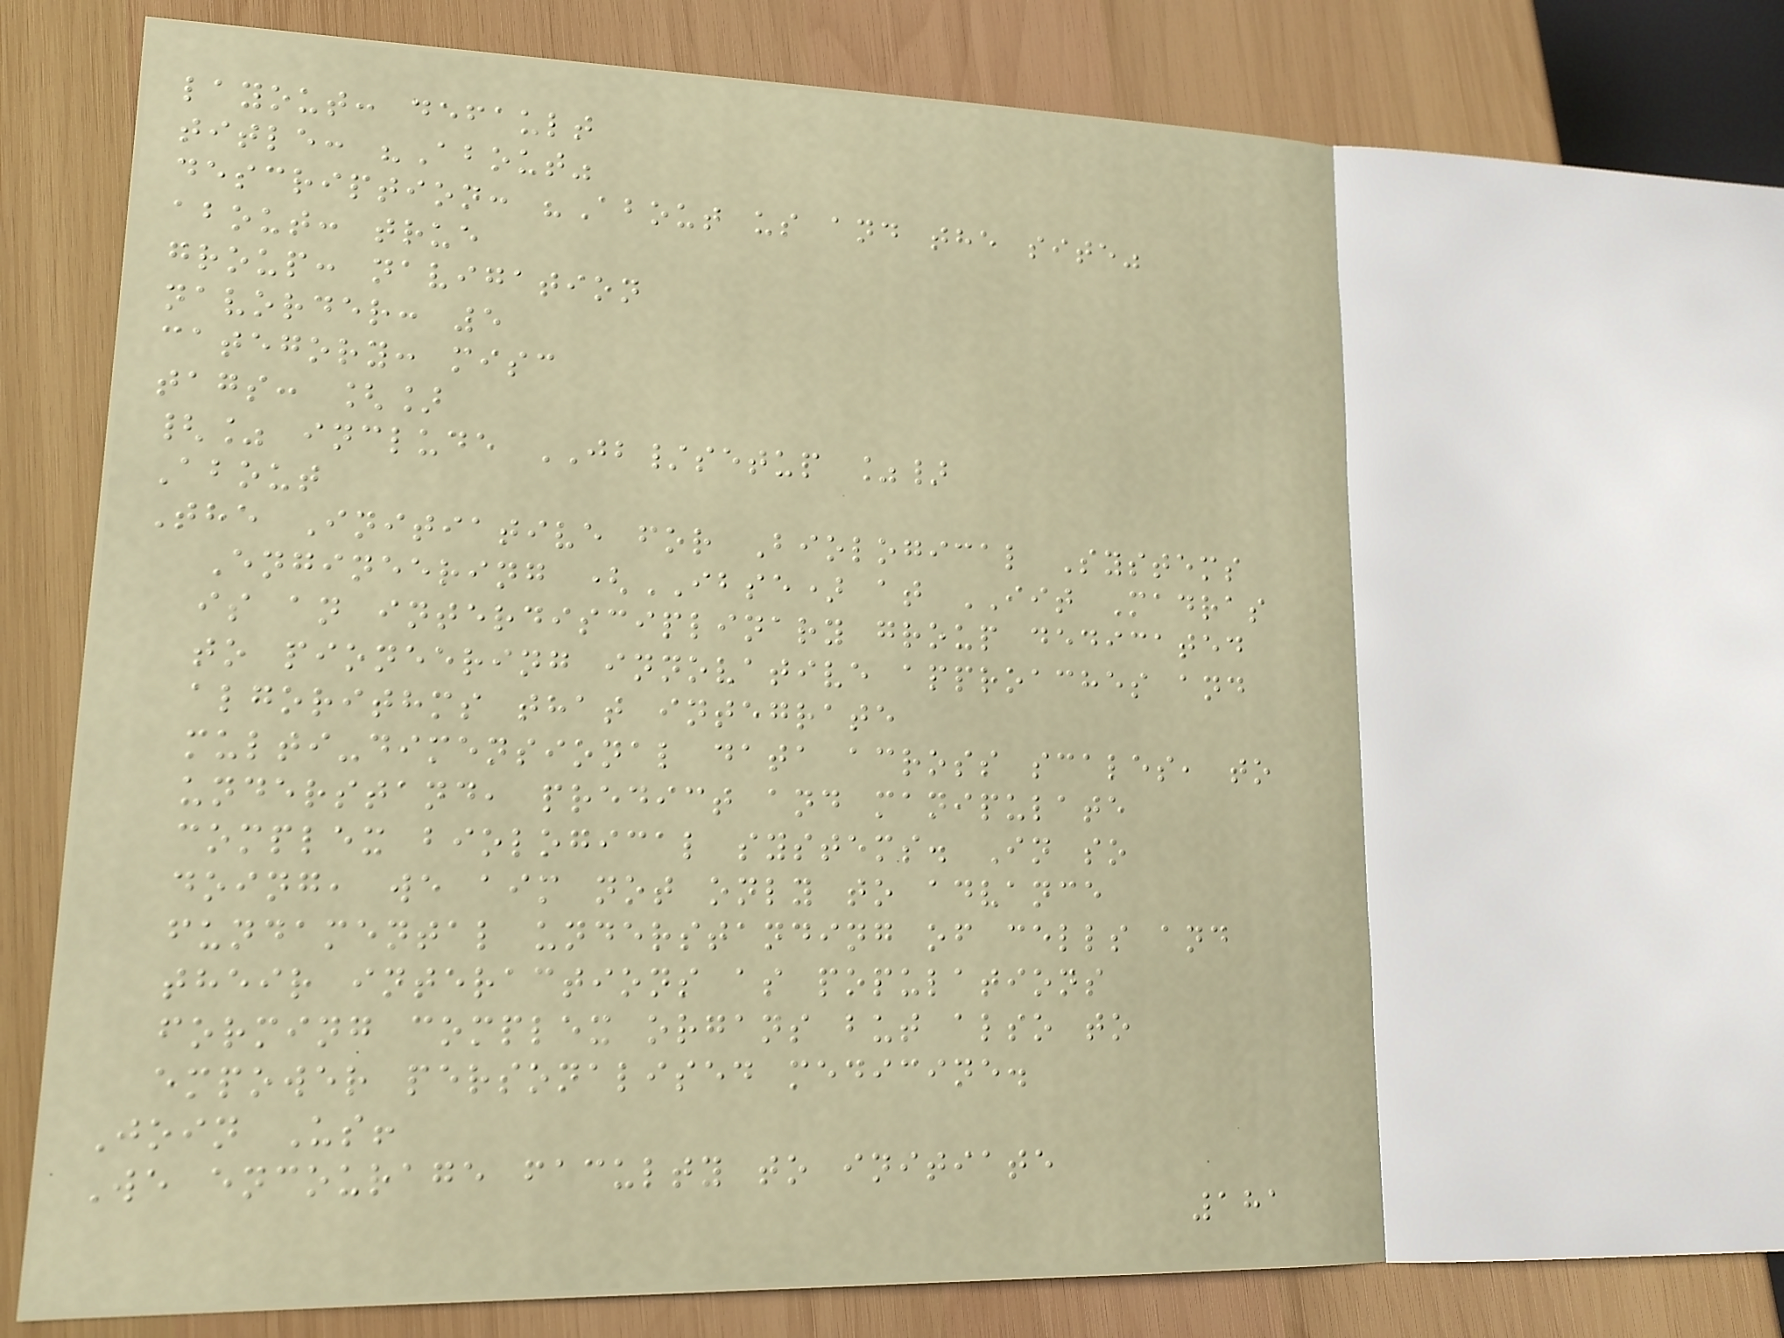layout: default
title: "About"
description: "About us and the site"
about: true
group: navigation
navorder: 5
category: misc
tags: []
{% include JB/setup %}
About
The Initiative for Biological Systems
Engineering (IBSE) at IIT Madras
is an interdisciplinary group dedicated
to pioneering innovative approaches and
algorithms that integrate
multi-dimensional data across scales, to
understand, predict and manipulate
complex biological systems. In so
doing, we aim not only to advance
fundamental understanding of cells and
their interactions as populations
forming complex organs but also to
empower personalised medicine.
Join Us!
We encourage faculty to initiate
181
